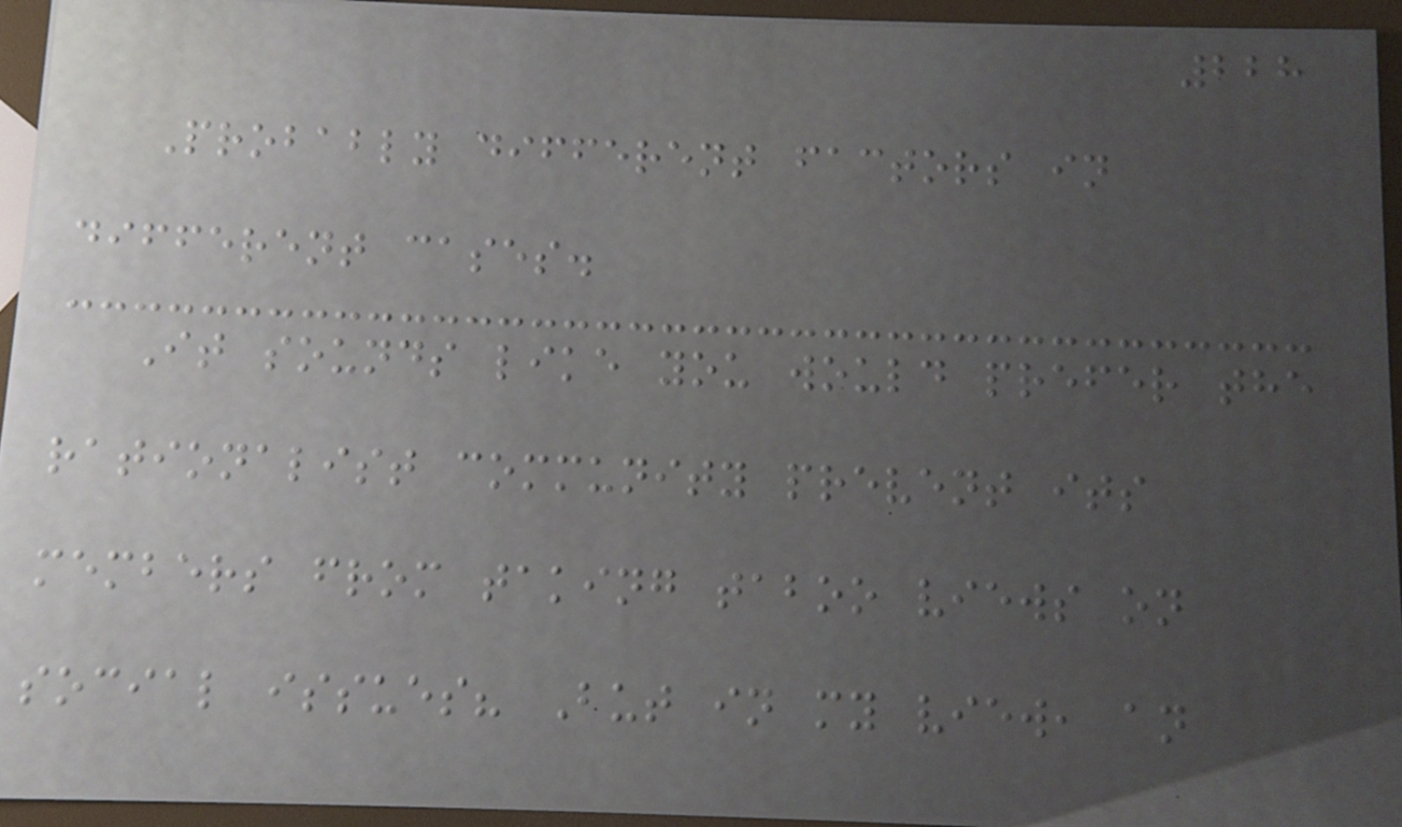228
Probably different factors in
different cases.
It sounds like you would prefer the
rationalist community prevent its
members from taking taboo views on
social issues? But in my view, an
